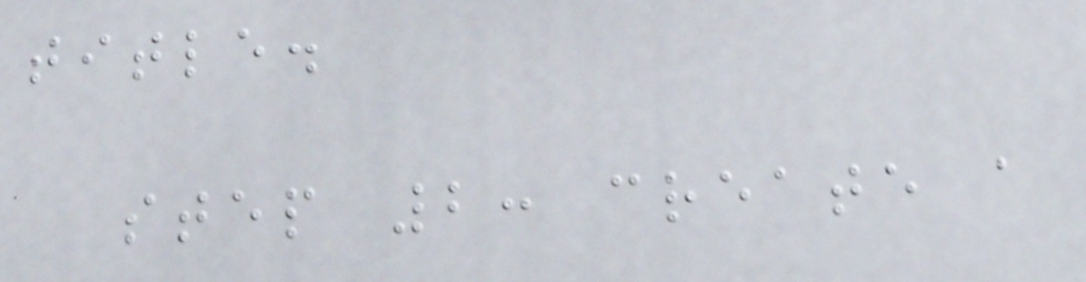title.
step 2: create a
